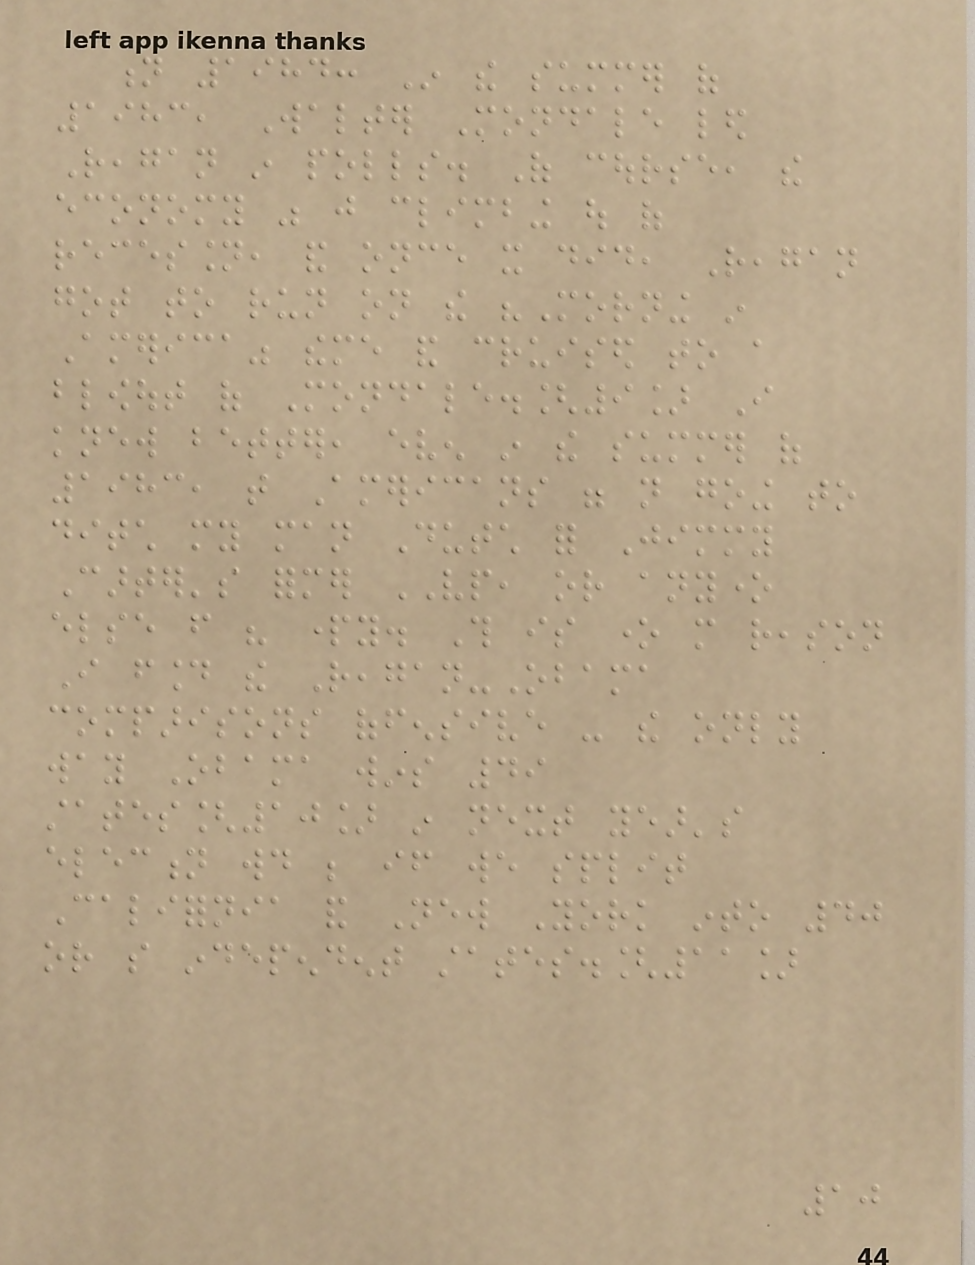n 1984: In the summer of
1983, Walter Mondale led
Reagan in polls. Of course, the
economy was just climbing out of
recession, and once it did, Reagan
got to run on the "Morning in
America" theme and cruised to a
blowout of Mondale.[9] I
knew better, even in the summer of
1983, that Americans were not going to
ditch my man Dutch for Jimmy
Carter's former VP, or anyone
else from his party. This is one more reason
I found the Reagan-Obama
comparisons offensive - the only
way Obama wins 49
states[10] in next year's
election would be if we split
California and New York into 40
or so independent states.[11]
10
